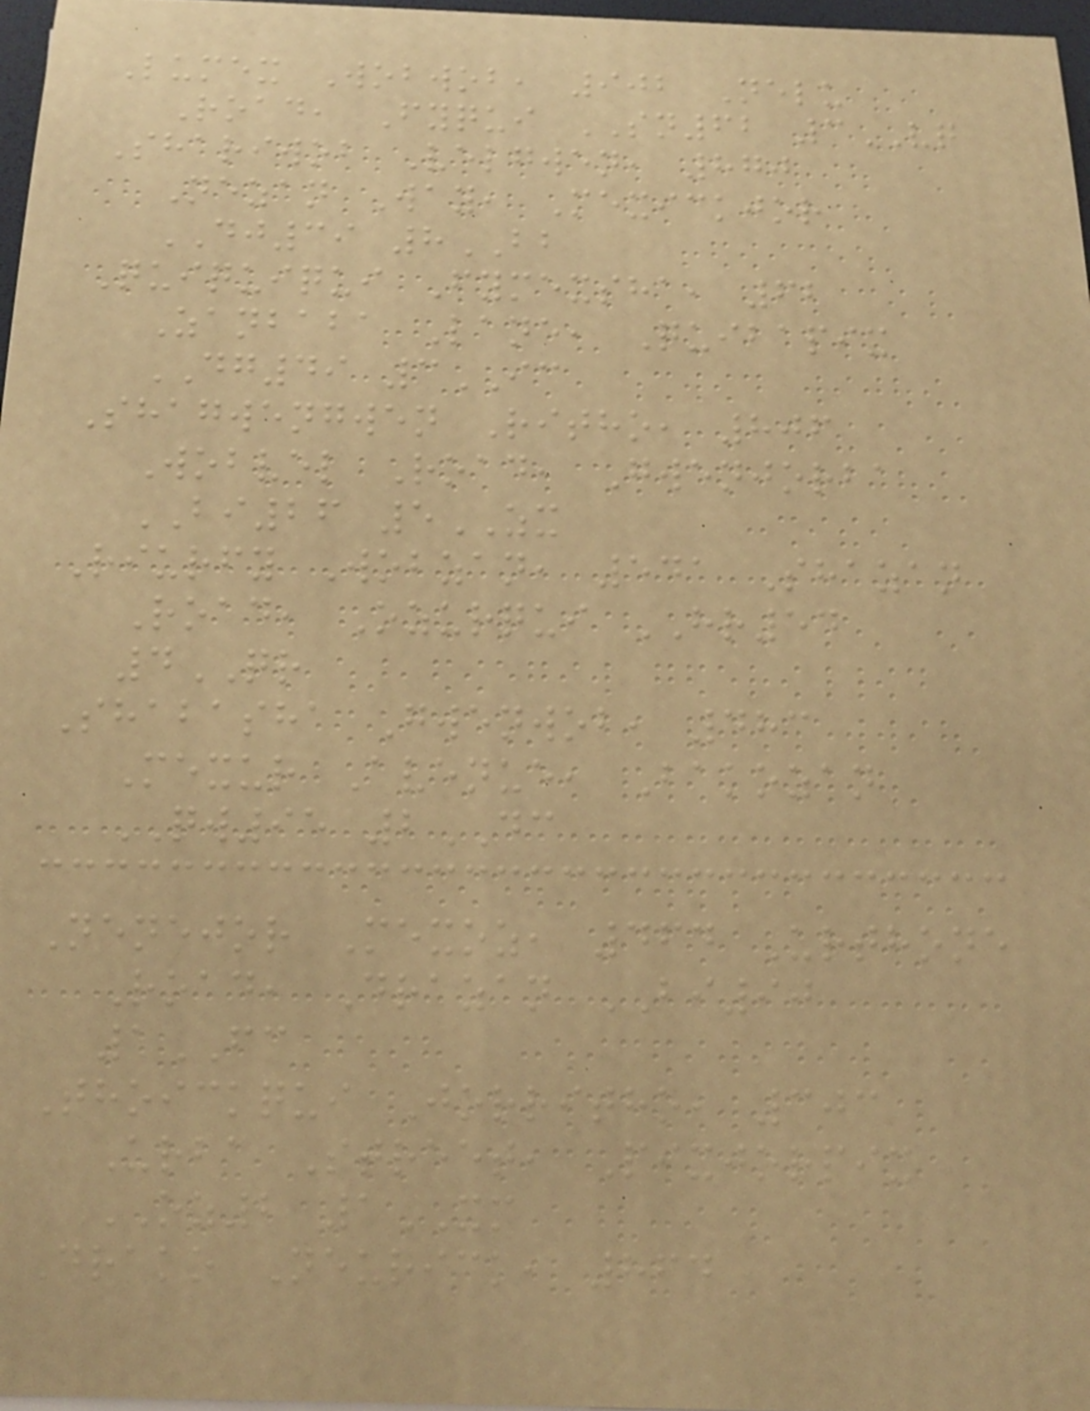Lumex Wobwob, 902 Nelu
Road, Fyqui SN62 3VQ
Shariwob Velgwen, 870
Nezan Way, Mexickjor
DJ39 8BB
Quiquiqui Fymexsha, 62
Zanbaba Lane, Quibapix
DG49 3IC
Shagwengwen Ritho, 806
Wobvel Road, Gwenjorba
BI26 5ZX
Riurfy Wobzan, 541 Shazan
Road, Ozurqui HR54
4QR
Shabasha Gwenwob, 483
Mexur Avenue, Bakozan
QW95 2DC
Nenejor Mexoz, 464 Urthone
Road, Drazan BI90
1FC
Thoickqui Jorritho, 303
Urba Street, Pixjorpix
OZ2 1XM
Drako Neurick, 864
